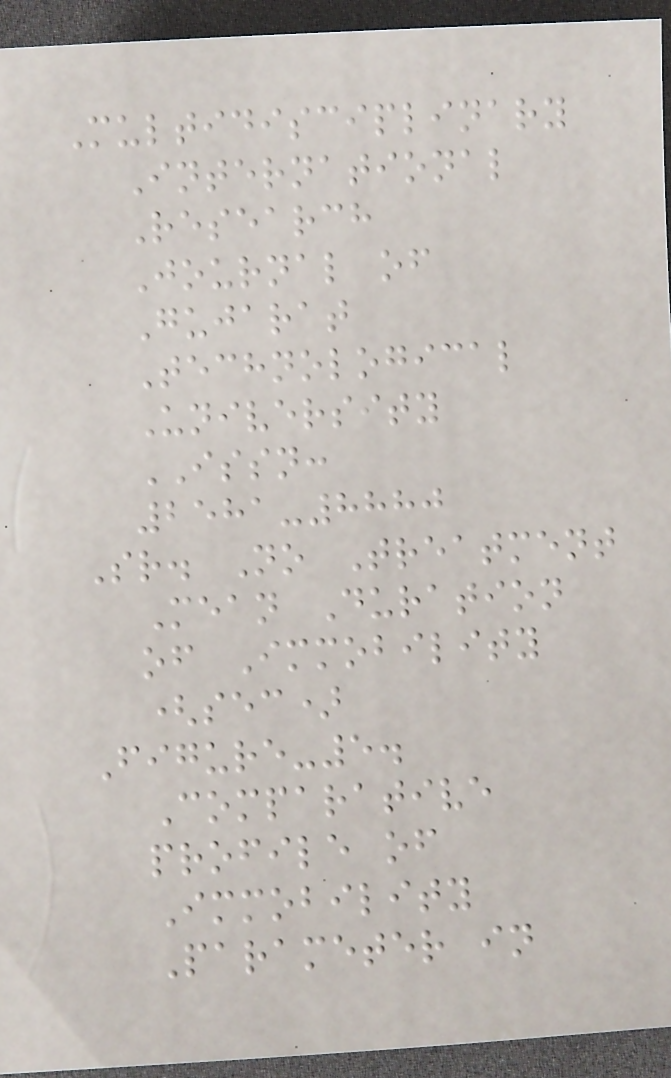Multidisciplinary
International
Research
Journal of
Gujarat
Technological
University
ISSN:
2581-8880
Sr. No Treatment
Mean Duration
of Immobility
(sec)
Figure-5.
Comparative
profile of
Immobility
Parameter in
